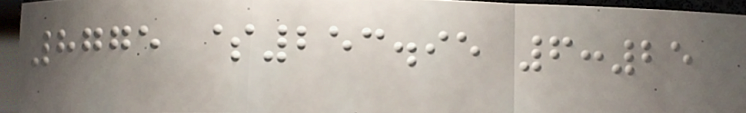8775 $253.95 6:25
